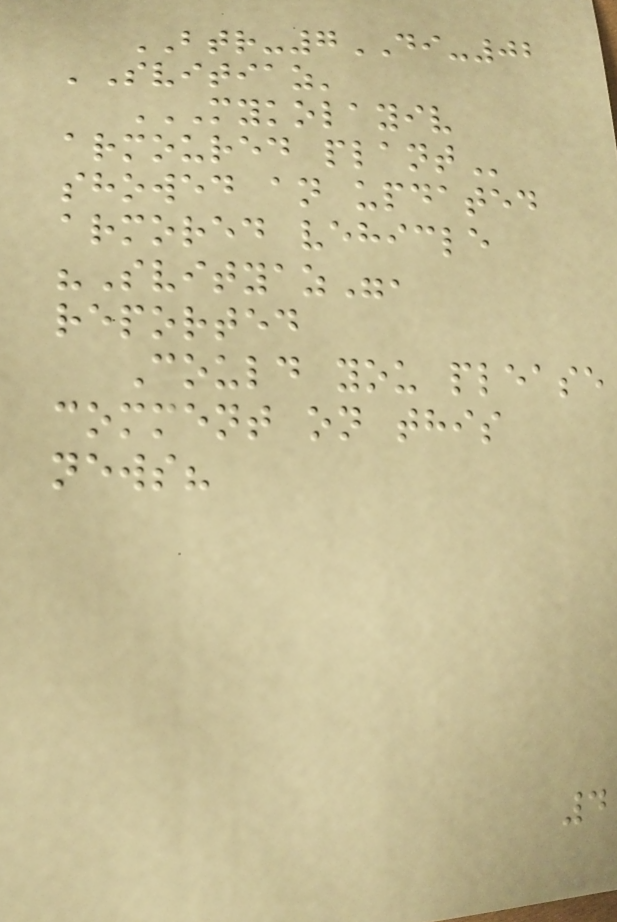BTR-7DI-02
'Svitiaz'
MYKOLAYIV
ARMOURED PLANT
showed an updated
armored vehicle
"Svityaz",
reported
Could you please
comment on this
news?
4
